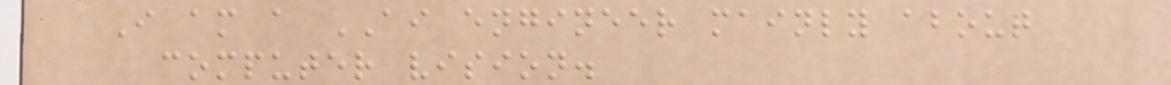I am a AI engineer mainly about
computer vision.
